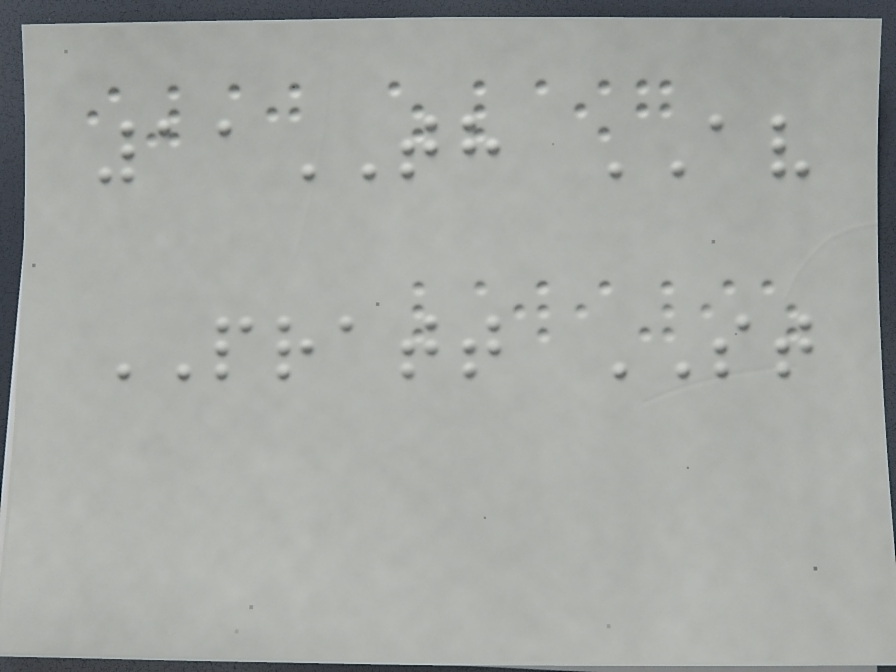11TH AV
PRATT ST
